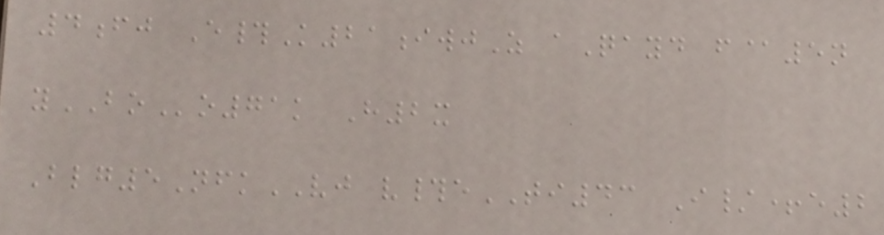4fj E#K21iwjZ aQayd f@5n
yBOo71k H2x
Blg5NfkVJ v#eTI43 I/+e2
